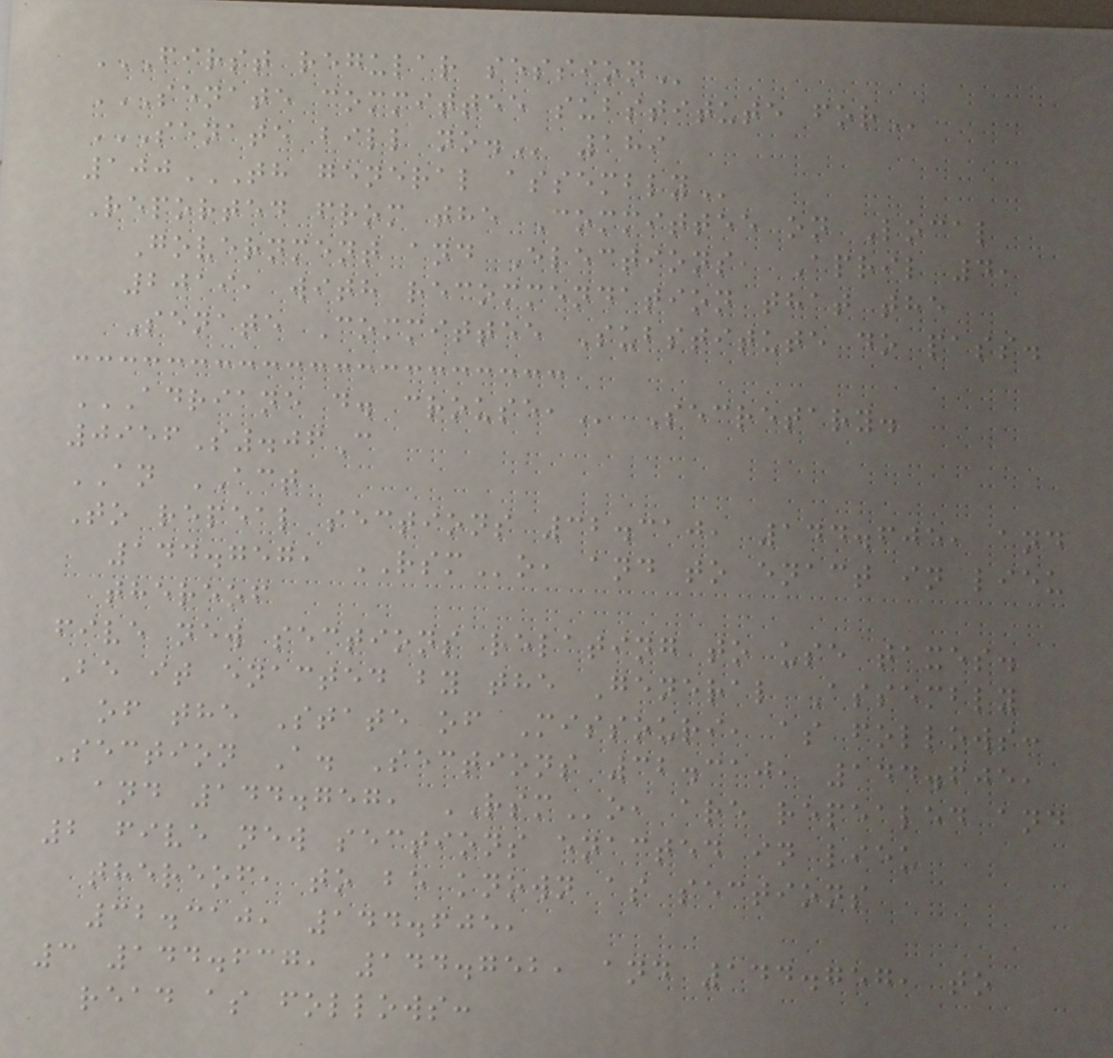FIRST REGULAR SESSION
SENATE COMMITTEE SUBSTITUTE FOR
SENATE BILL NO. 189
100TH GENERAL ASSEMBLY
Reported from the Committee on Local
Government and Elections, April 4,
2019, with recommendation that the
Senate Committee Substitute do pass.
ADRIANE D. CROUSE, Secretary.
0956S.06C
AN ACT
To repeal sections 32.310, 144.605, and
144.757, RSMo, and to enact in lieu
thereof
five new sections relating to use taxes.
Be it enacted by the General Assembly
of the State of Missouri, as follows:
Section A. Sections 32.310, 144.605,
and 144.757, RSMo, are repealed and
2 five new sections enacted in lieu
thereof, to be known as sections
32.310, 144.605,
3 144.637, 144.752, and 144.757, to
read as follows:
